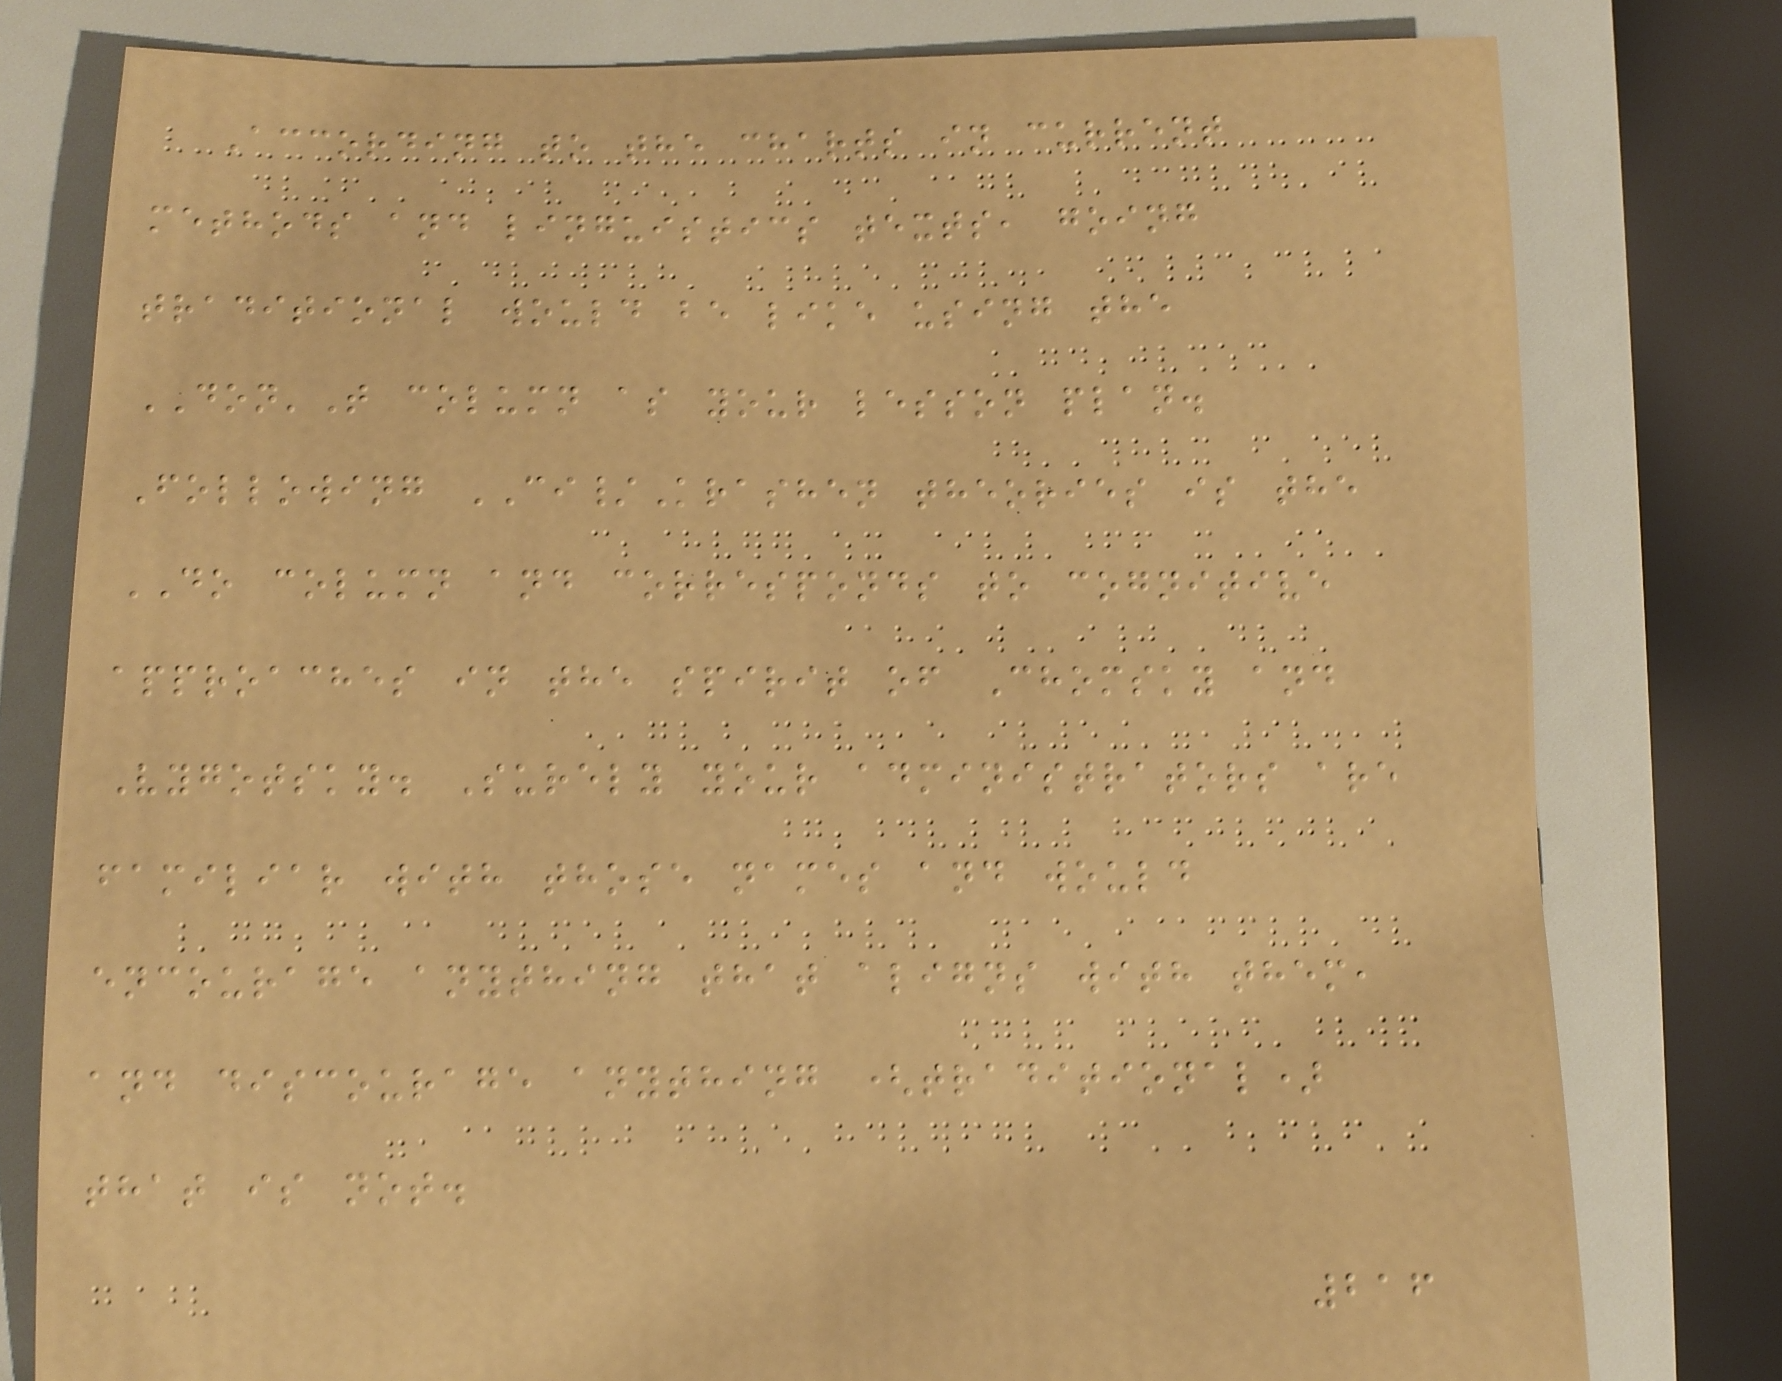According to the charts in current
methods and linguistics texts, going
traditional would be like using the
DON'T column as your lesson plan.
Following CI/Krashen theories is the
DO column and corresponds to cognitive
approaches in the spirit of Chomsky and
Vygotsky. Surely your administrators are
familiar with those names and would
encourage anything that aligns with them,
and discourage anything (traditional)
that is not.
216
